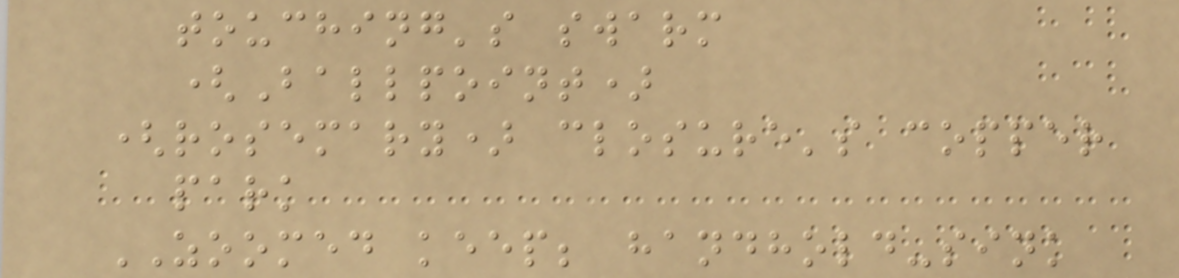touching's swarm
(Ballpoint)
(rosemary) closure's copper
park
ZOOMED keep; handhold-sink
